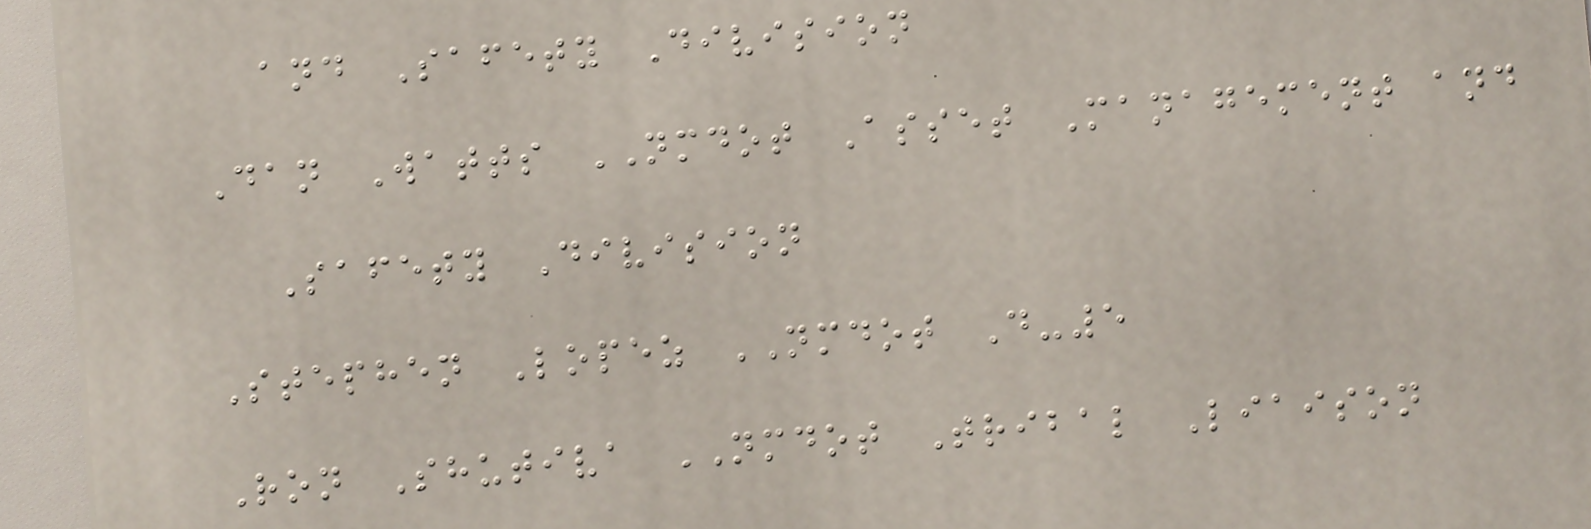and Safety Division
Dan Watts NMDOT Asset Management and
Safety Division
Stephen Lopez NMDOT D-5
Ron Shutiva NMDOT Tribal Liaison
